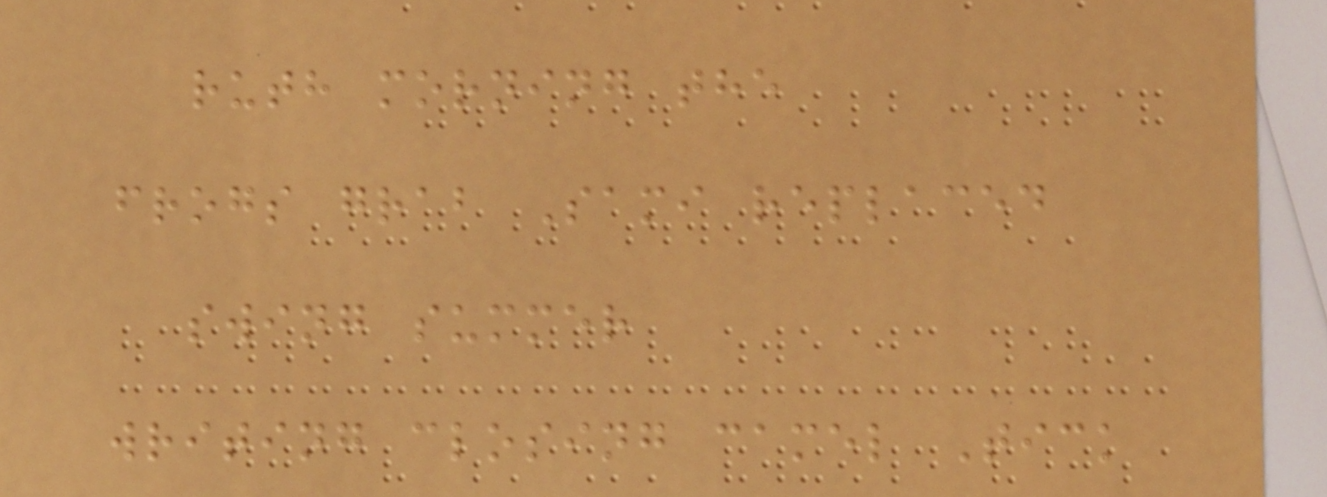ruth morning the
frogs grab Sami replaced
swing summer
writing closing camel Tick
